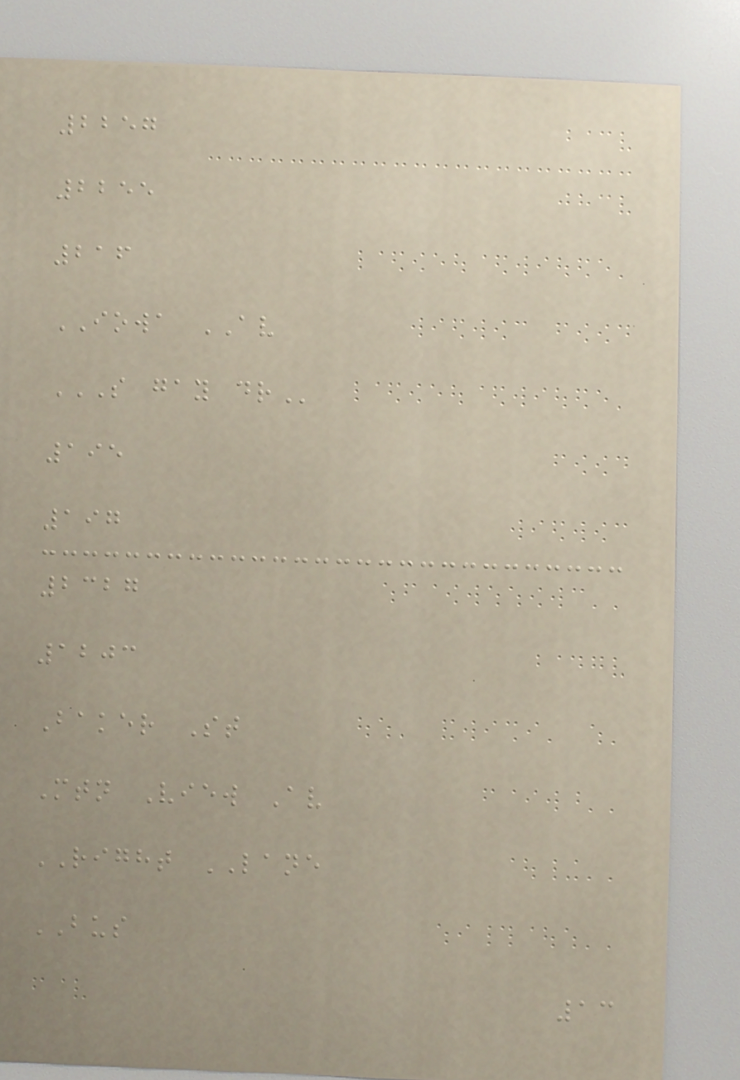2257
2255
216
IOWA AV
S GAY DR
195
197
2327
1203
Baker St
Mtn View Av
RIGHT LANE
BUS
13
